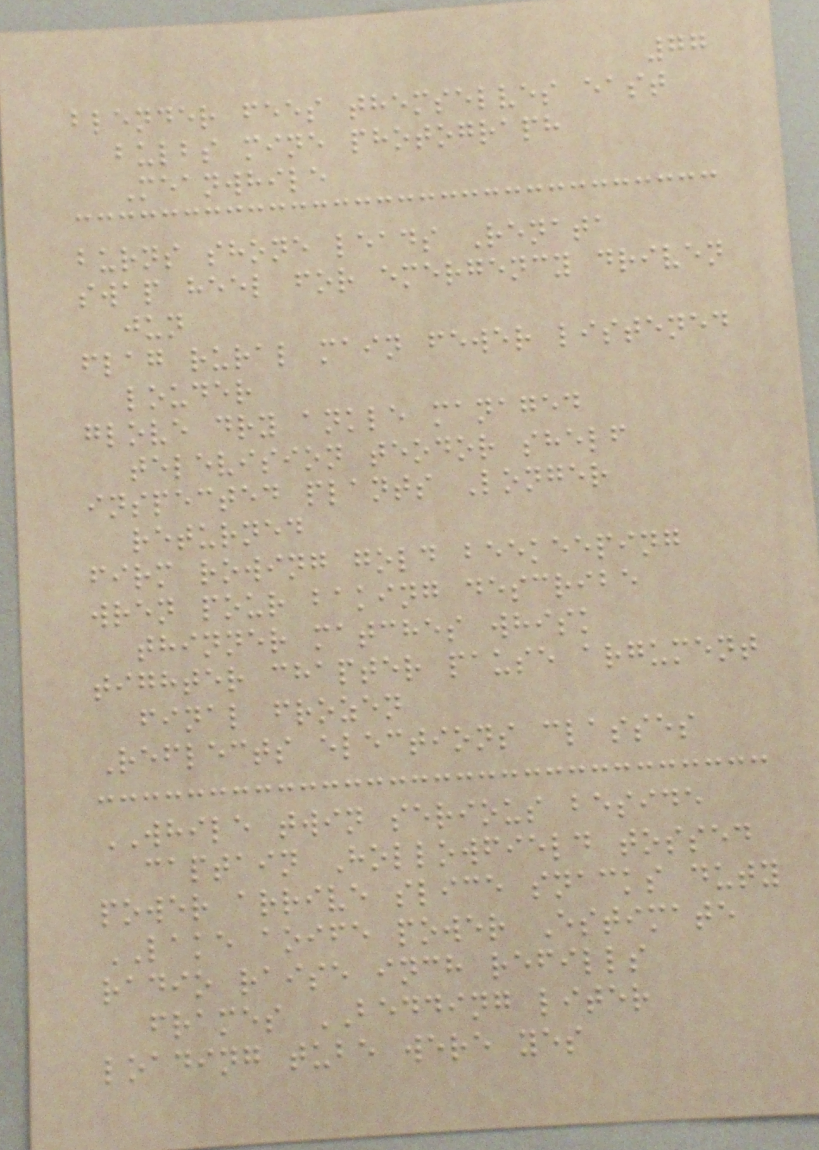77
blender fees themselves east
bulbs mine photograph
Meanwhile
burns shone leads Renata
swap heel for emergency driven
jun
flag rural main fewer listened
louder
glove dry ankle managed
television teodor shelf
inspected plants Longer
returned
firm rowing gold beekeeping
wren pour baking describe
thinner matches whisk
tighter chapter pause argument
final frozen
Reflects elections classes
WHILE twin serious beside
captain Hollowfield tossed
power arrive slice snacks duty
LAKE aoife power Estimate
radio raise inch refills
frames BEDDING liter
loading tube were yes
